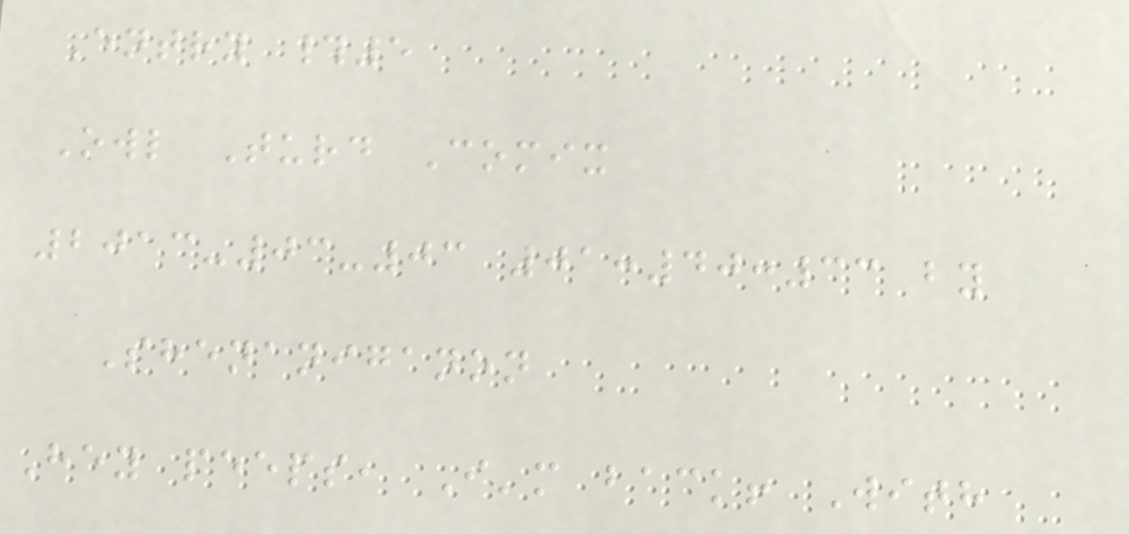Entry #5
Owl Turd Comix
2013-03-03 01:40:33 by
Shenaniganon
Hey peeps, I'm back! With
